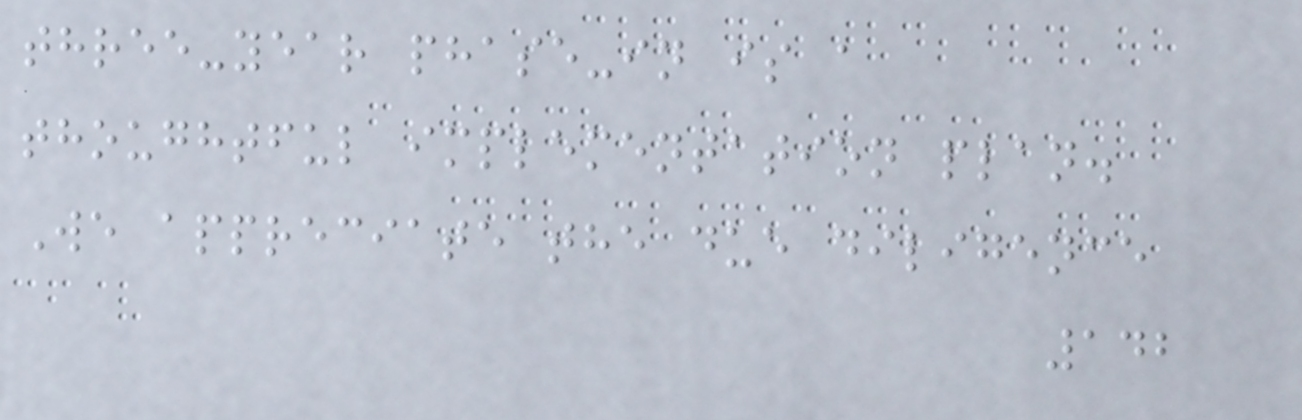three-year phase-in is a
thoughtful implementation plan.
We appreciate the due diligence
142
